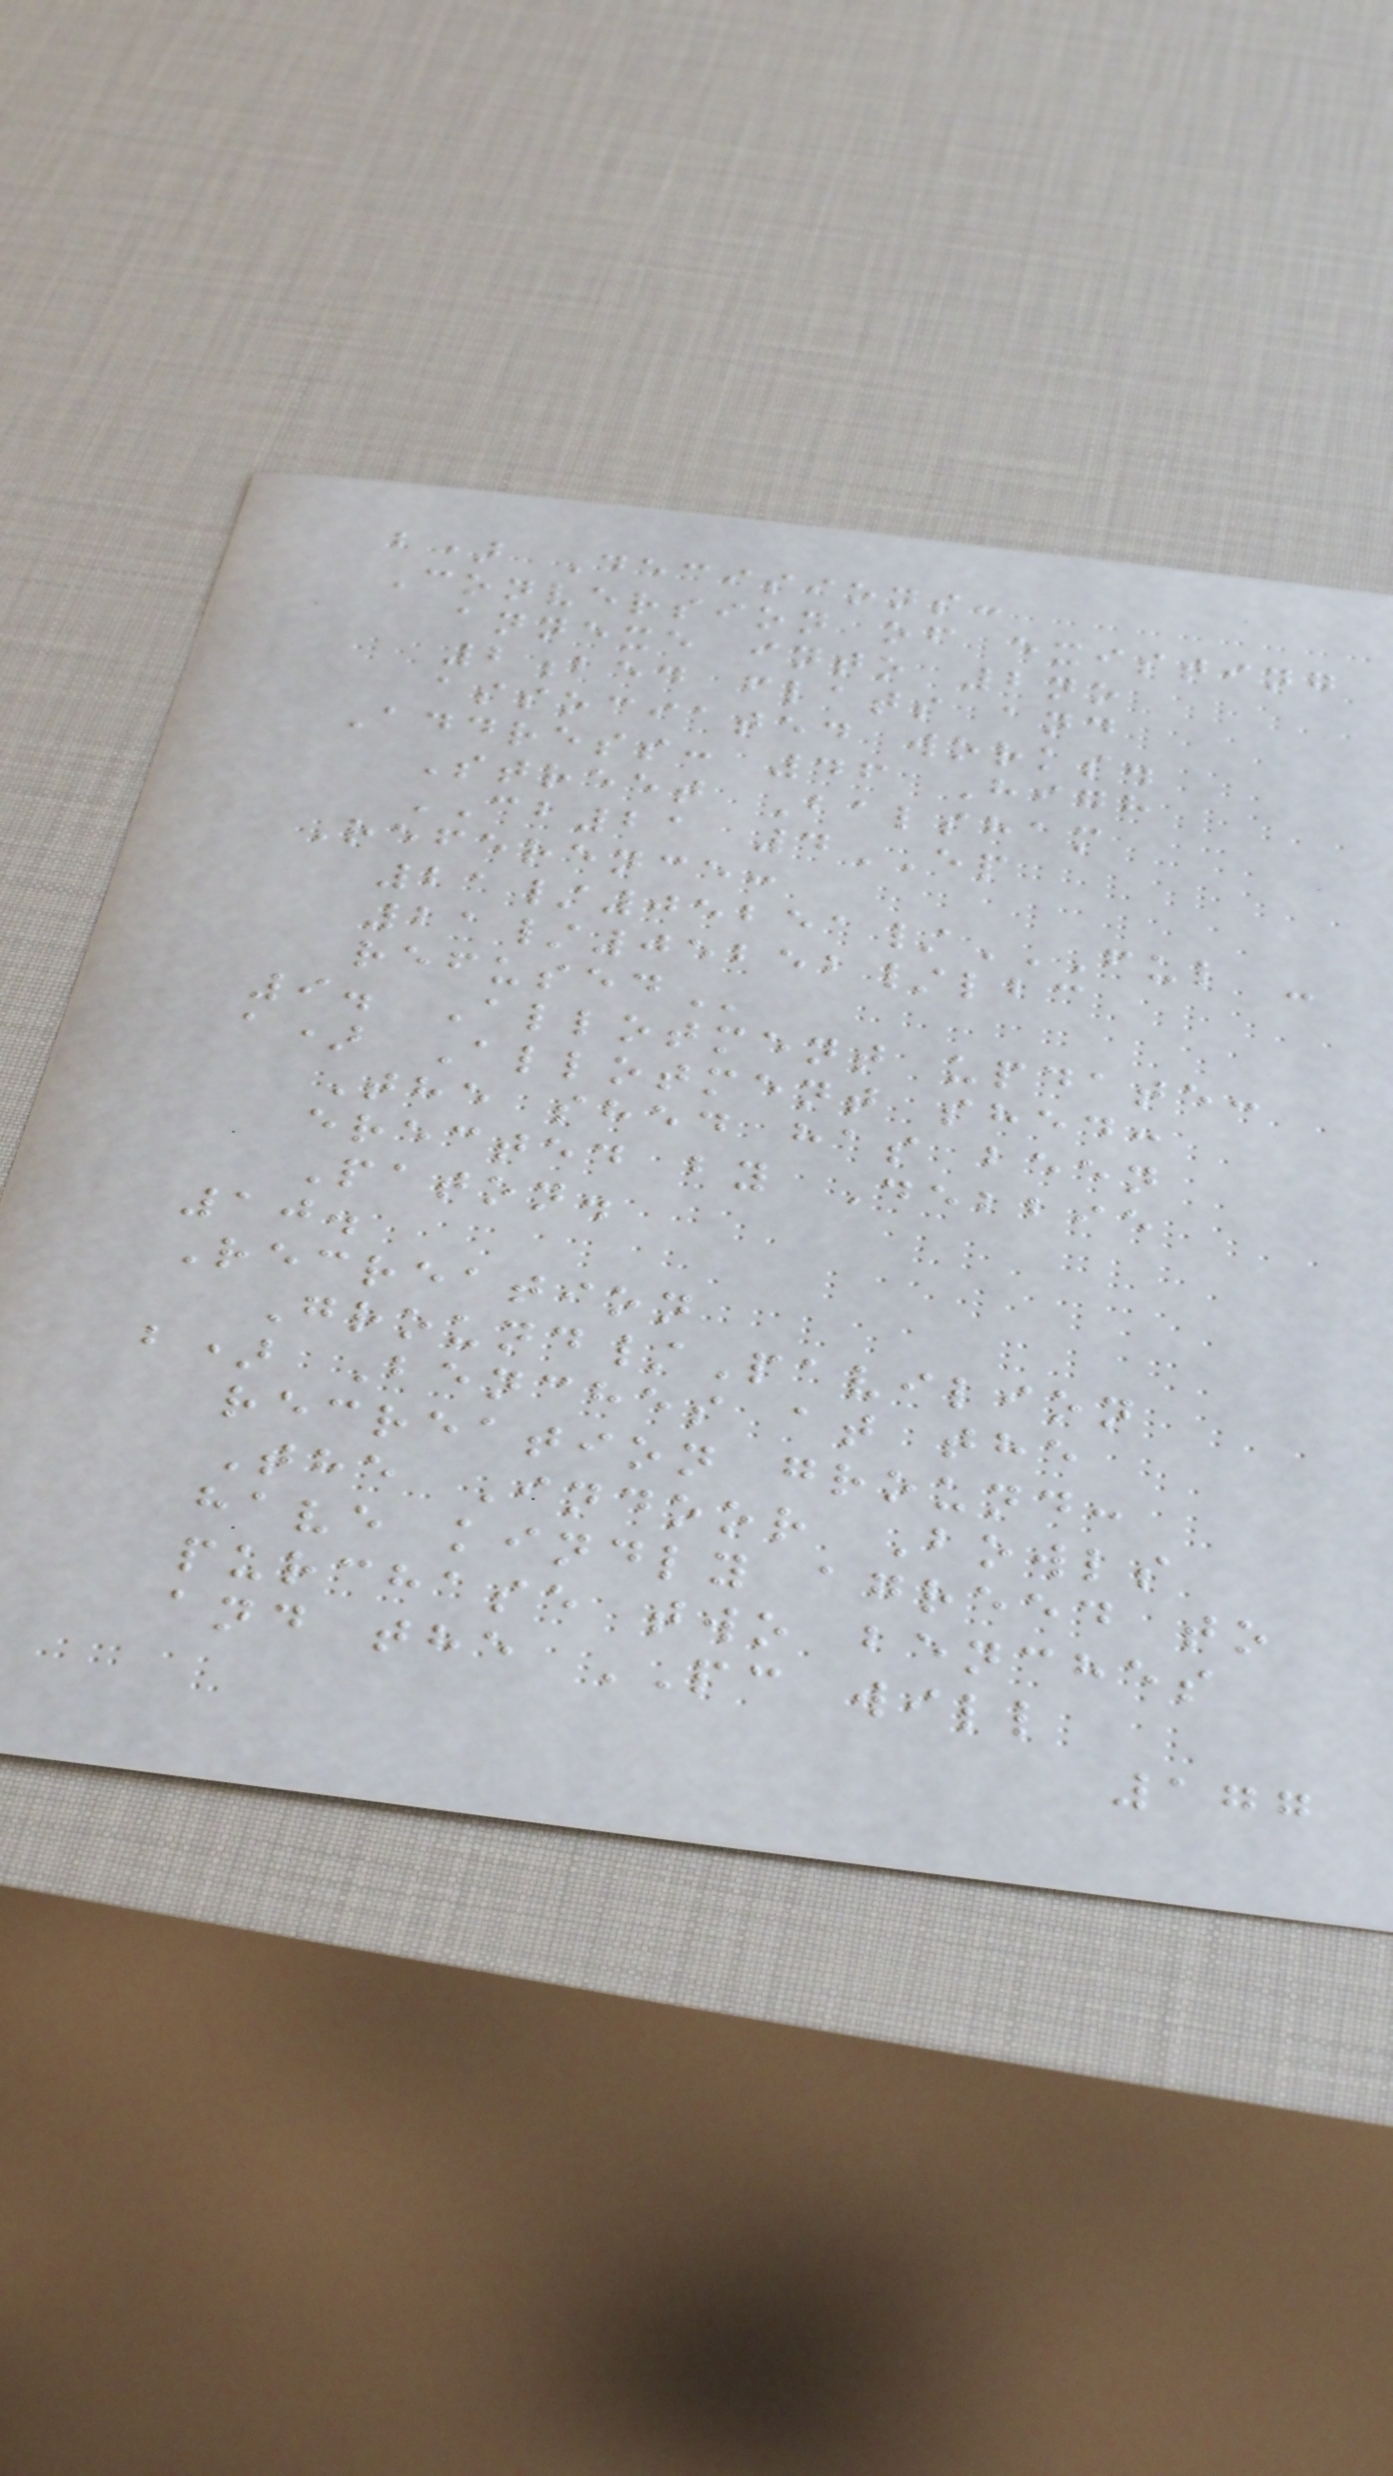b) Decisions:
Conversion of existing
annexe into 2no
2bed flats and
associated works.
Address: 46 High
Street Balsham
CB21 4EP
Reference:
21/05251/FUL -
21/05252/LBC
REFUSED
9. Allotment update:
a) Allotment shed:
The shed has been
erected by Debbie
Paton.
10.
Recreation
Ground/Pavilion
b) Benches at the
recreation ground:
The Indoor Bowls
have kindly agreed to
purchase two benches
and the PC will
177
